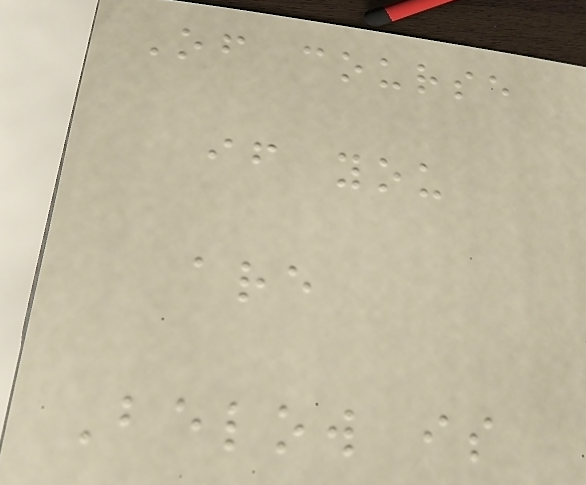Of course
if you
are
Below is
